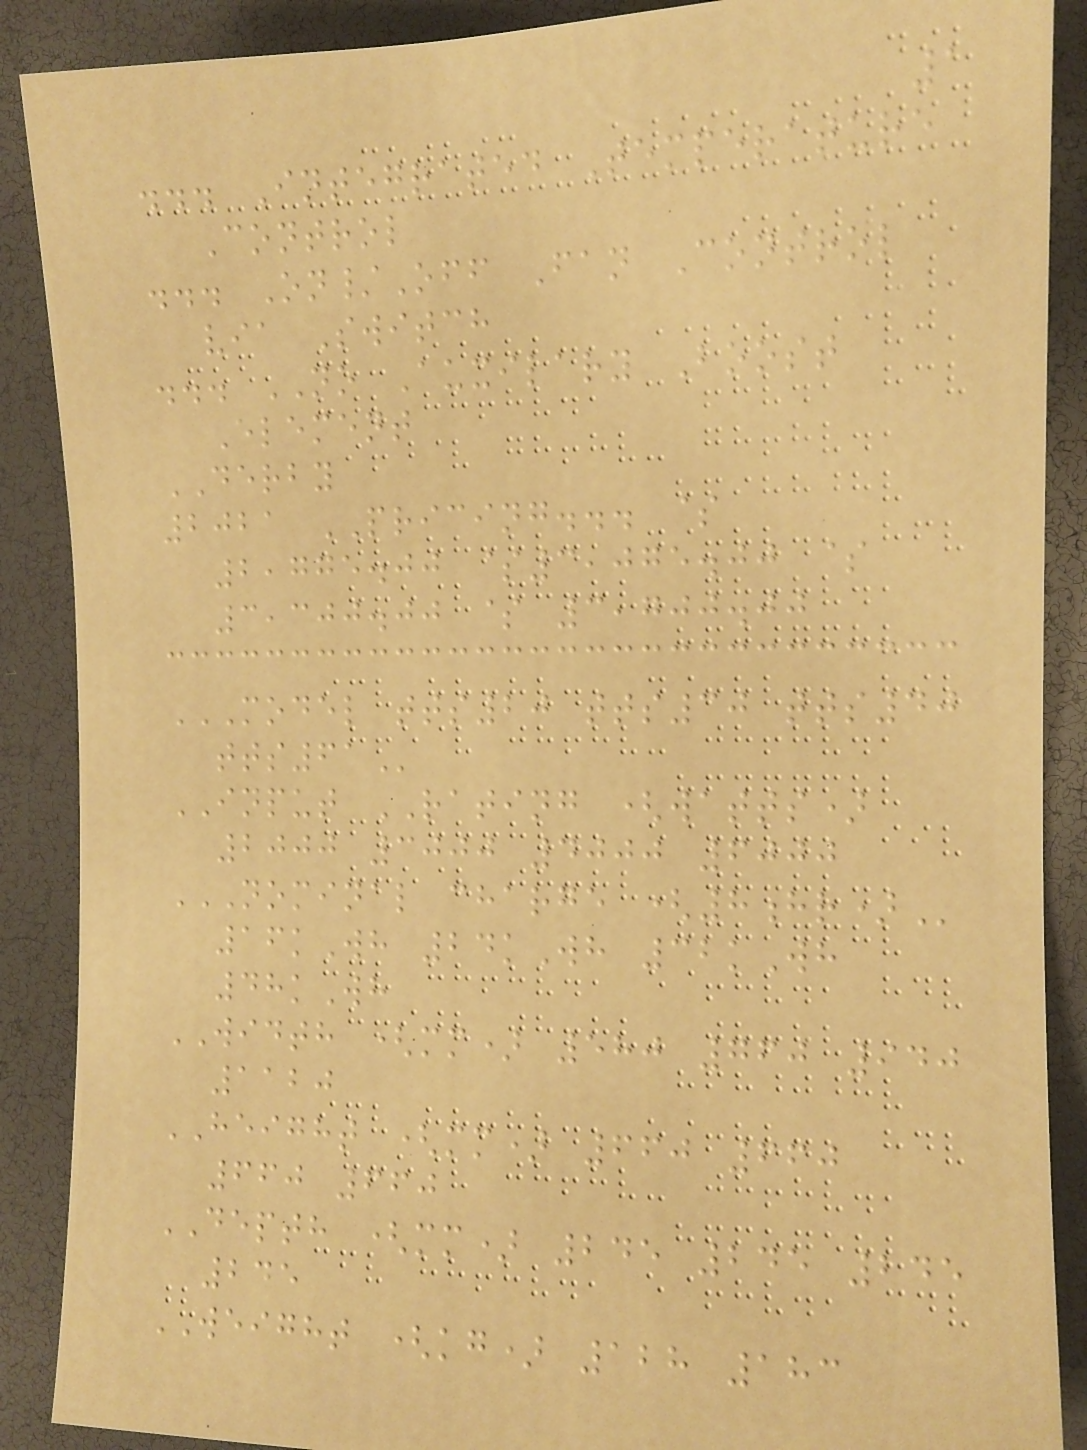1
... Integrated Temperature
Control
... On/Off Fan Control
via Switch
... NO Auxilary Boost
Element
DERBY
2021 PRICING... $
2,775.00 $3,075.00 $
3,300.00 $ 3,700.00
MODEL TTS20 TTS30 TTS40
TTS61
INPUT RATING (watts)
2000 3000 4000 6000
NOMINAL CHARGE (8HR)
16kWh 24kWh 32kWh
48kWh
WIDTH (mm) 580 760 940
1120
HEIGHT (mm) 660 660
660 660
DEPTH (mm) 245 245 245
245
WEIGHT (kg) 128 183
